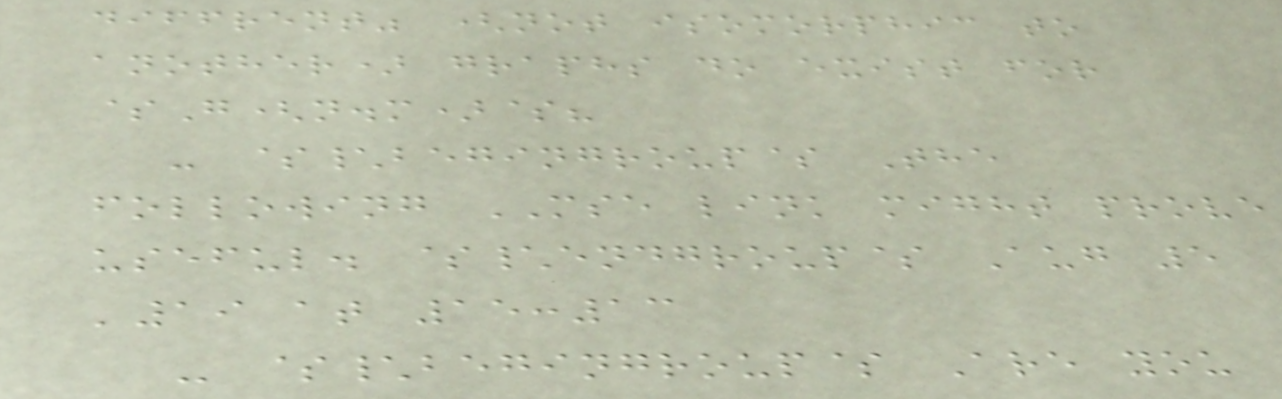diffrent" (not isomorphic to
another) graphs do exist for
$G(n.m)$?
- $\begingroup$ The
following MSE link might prove
useful. $\endgroup$ Aug 5
'19 at 15:13
- $\begingroup$ Are you
